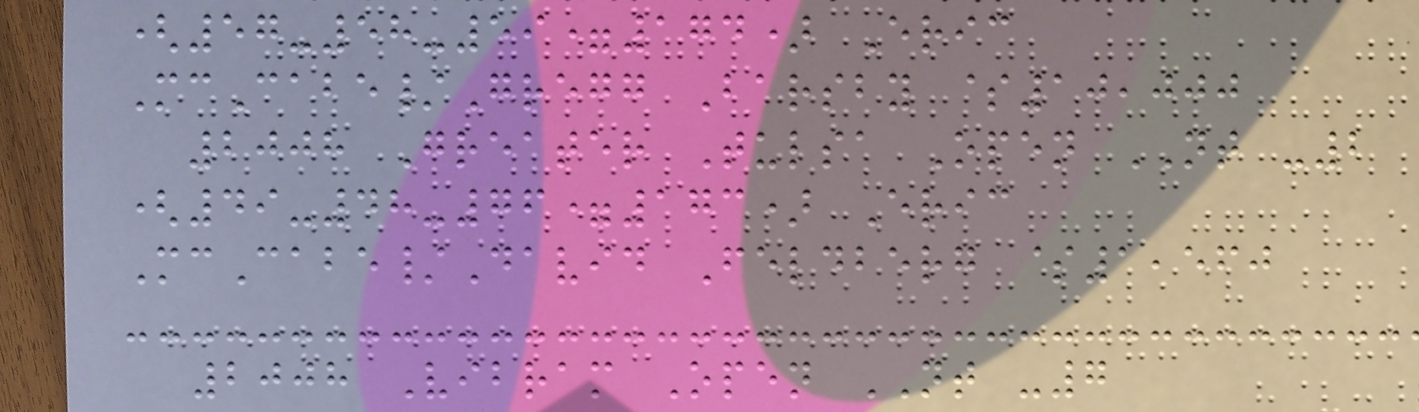(57-58-59=174) Eric
McCabe/Gregg Barsby $10,000
2008 Greater Tulsa Open NT -2
(49-48-76=173) Eric
McCabe/David Feldberg $1,560
2008 Vibram Open NT -7
